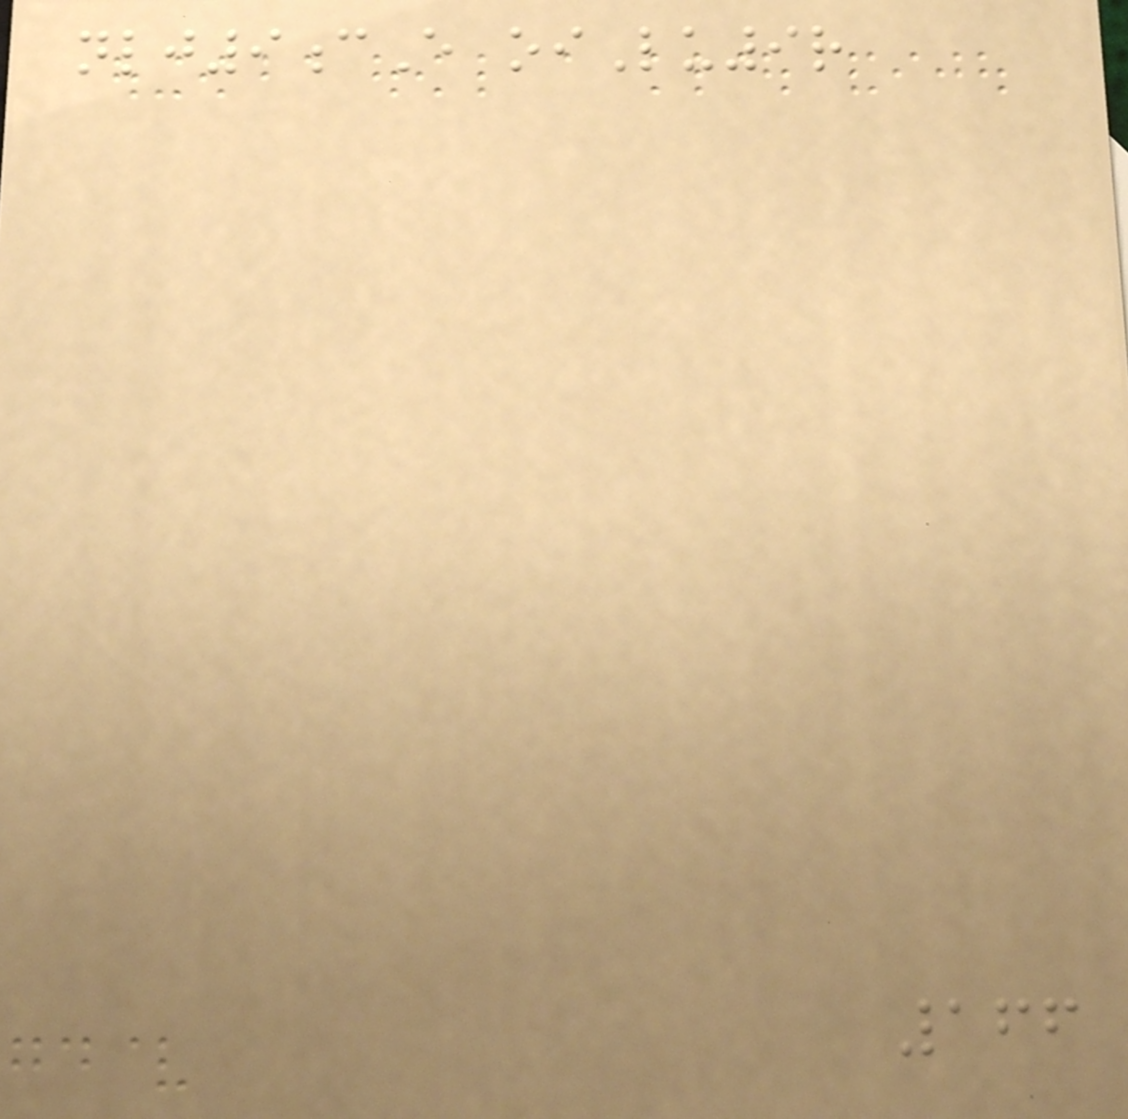nlj9cE oiLu9r
166
